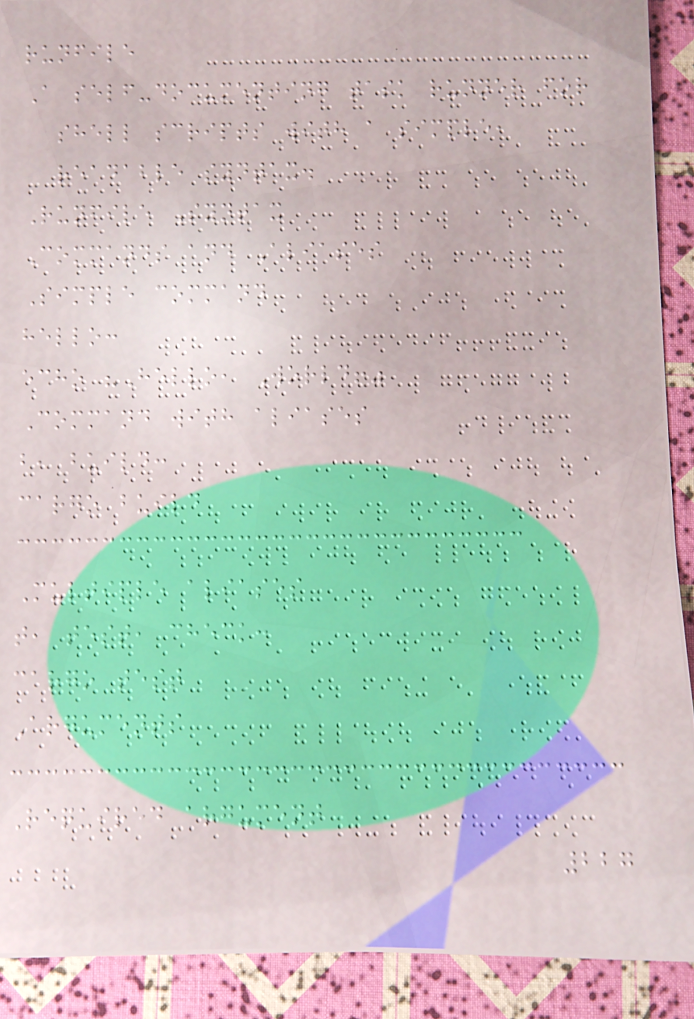runfile
A self-documenting task runner for
shell scripts with a simple,
readable syntax.
Runfile Syntax
Commands and Aliases
Simple command
hello:
echo "Hello, World!"
Command with aliases
b, build:
cargo build
Multiple aliases
t, test, check:
cargo test
Arguments
Required argument
227
